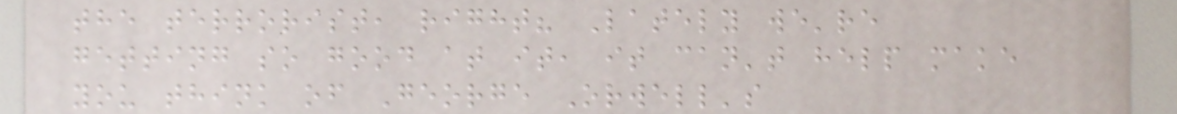the terrorist, right? Lately we're
getting so good at it, it can't help make
you think of George Orwell's
